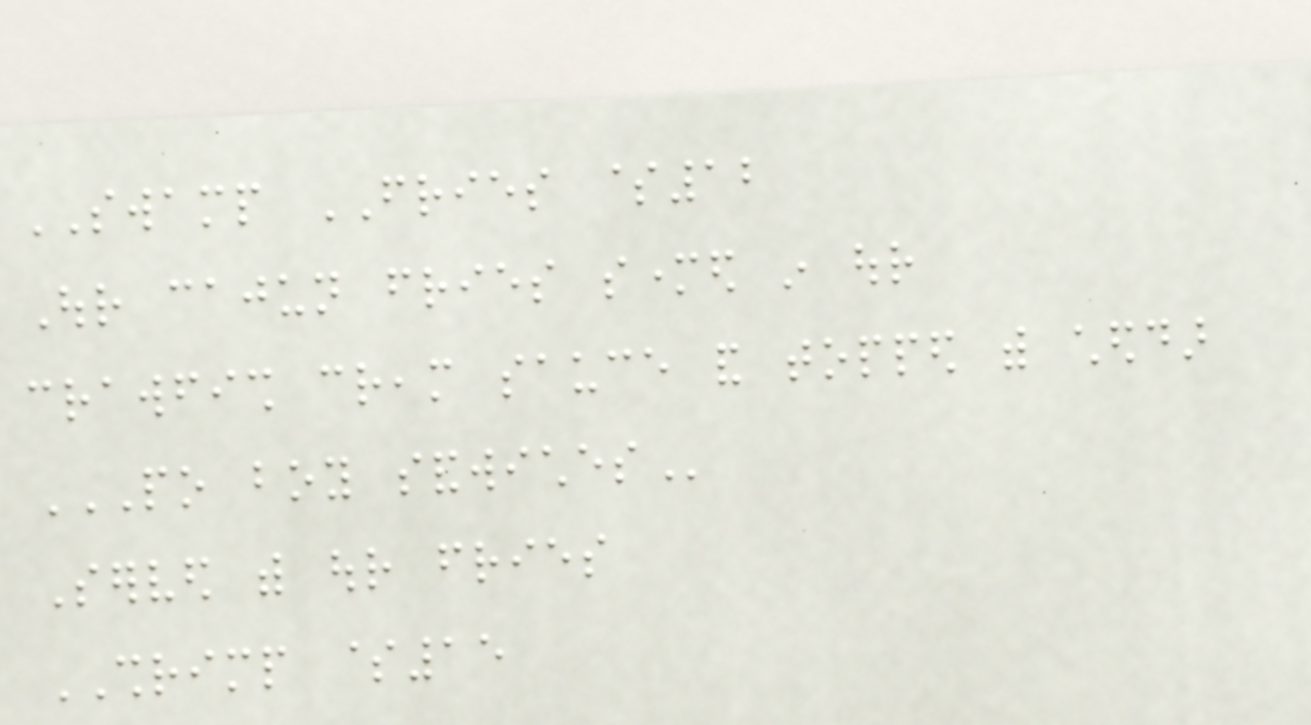SWAMP FRIES $12
Our cajun fries smothered in our
crawfish cream sauce and topped with cheddar
PO BOY SANDWICHES
Served with our fries
SHRIMP $15
